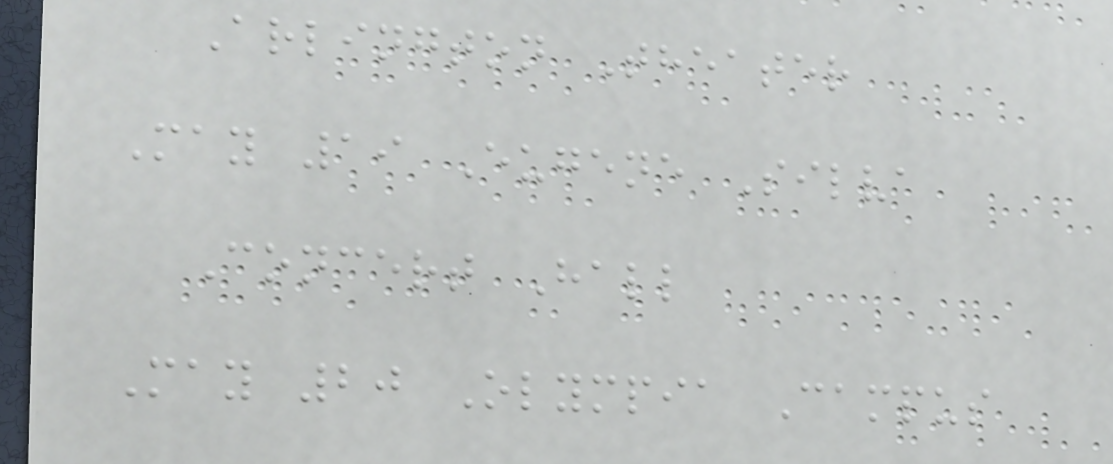Arlington Theater
May 19 Eugene Silva
Concert Hall
May 20 Olympia Campus
